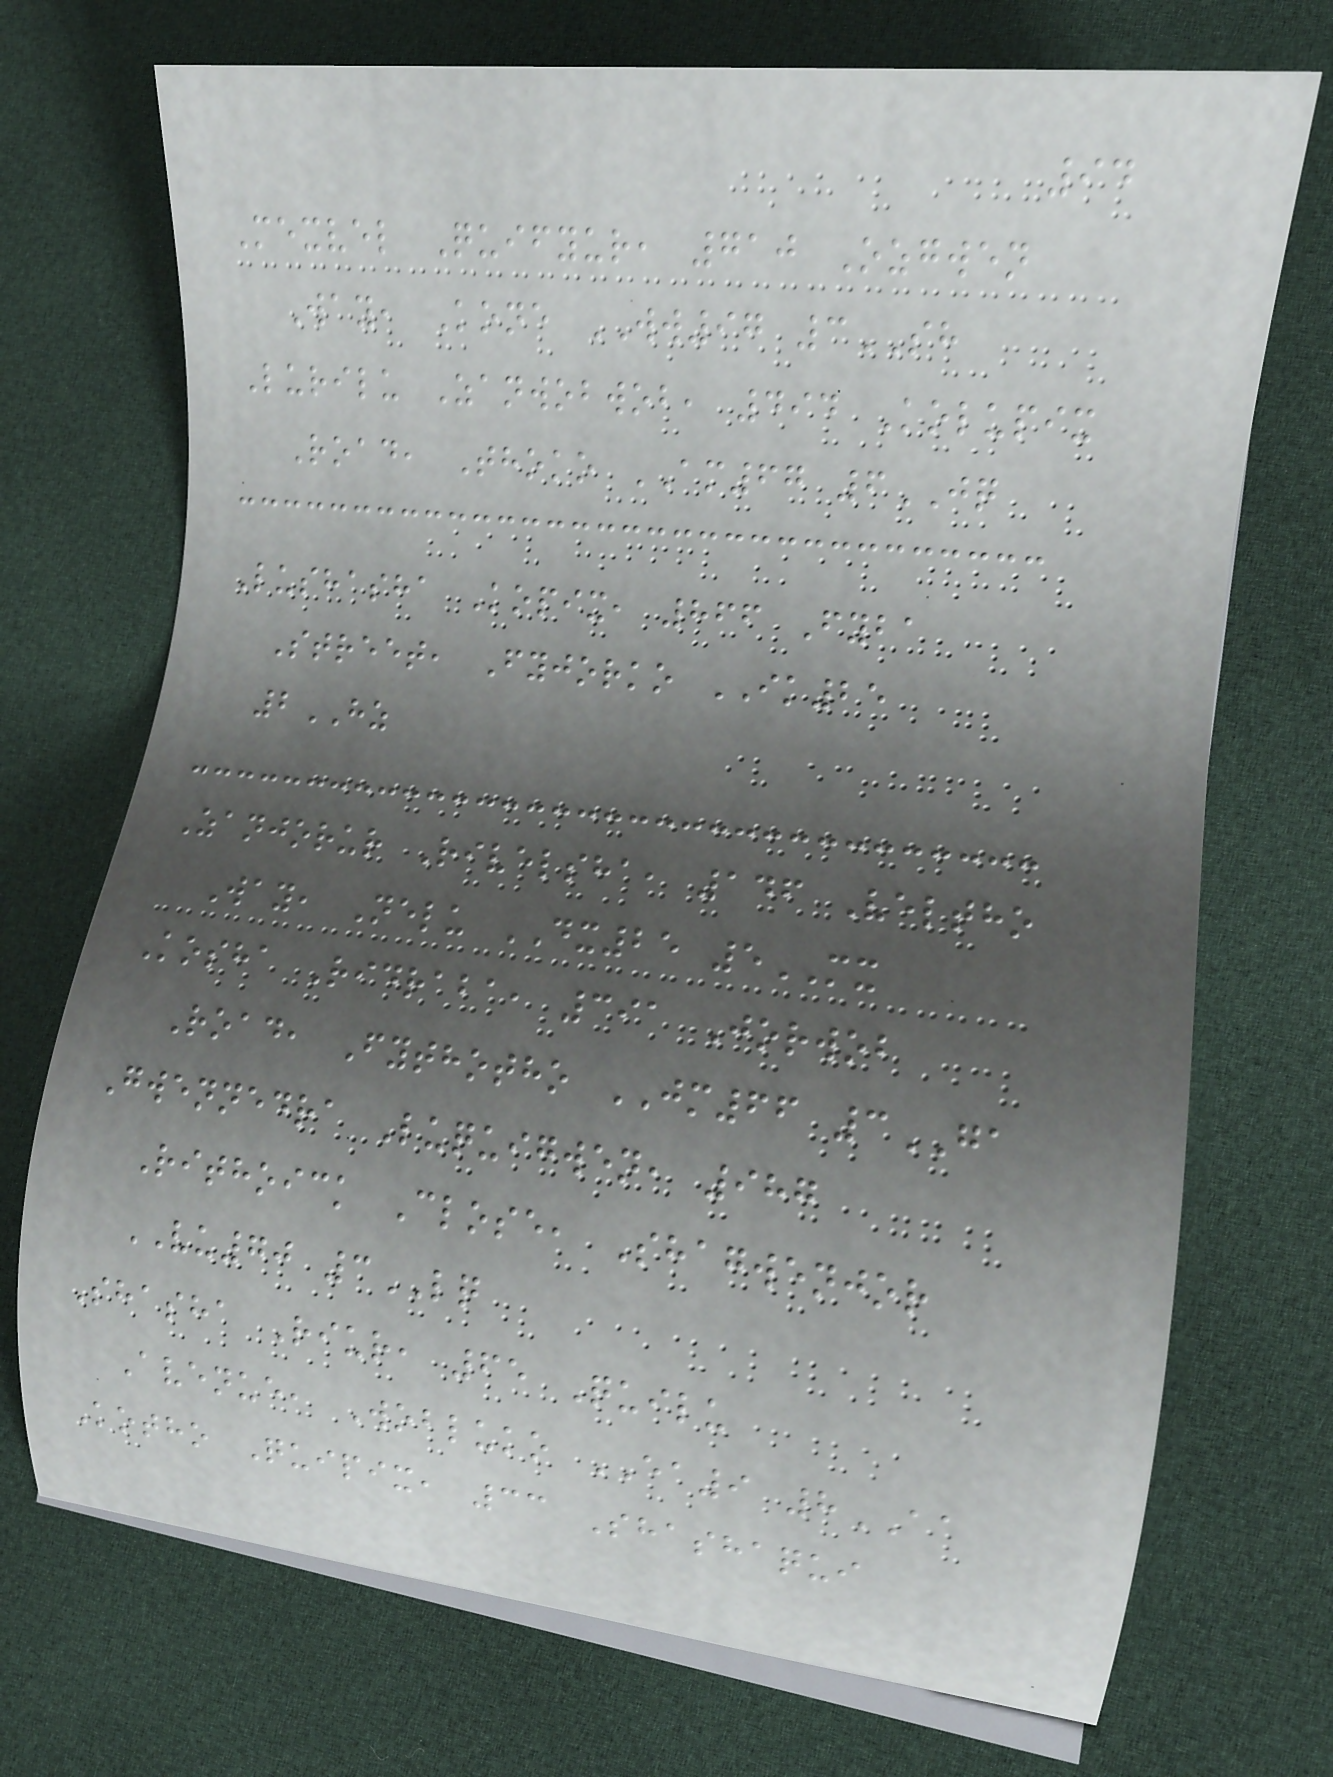94
Mexvel Quifyur, 710 Ozgwen
Way, Kone WW97 3SH
Lurilu Zanwobwob, 494 Kolupix
Road, Thoko AM67 6JQ
Lushasha Kopix, 866 Fyba
Street, Fyjorko IK25
2HZ
Zanjorur Rivelsha, 146 Veltho
Way, Nelu DX25 5MX
Kosha Ridraba, 391 Jorwob
Road, Fythotho JM66 3GA
Gwennedra Luquigwen, 987
Rithoick Close, Shagwenjor
VU70 3LQ
Shasha Riur, 65 Quilu
Avenue, Wobluko EA9 8AA
Kotho Quipix, 33 Shashaqui
